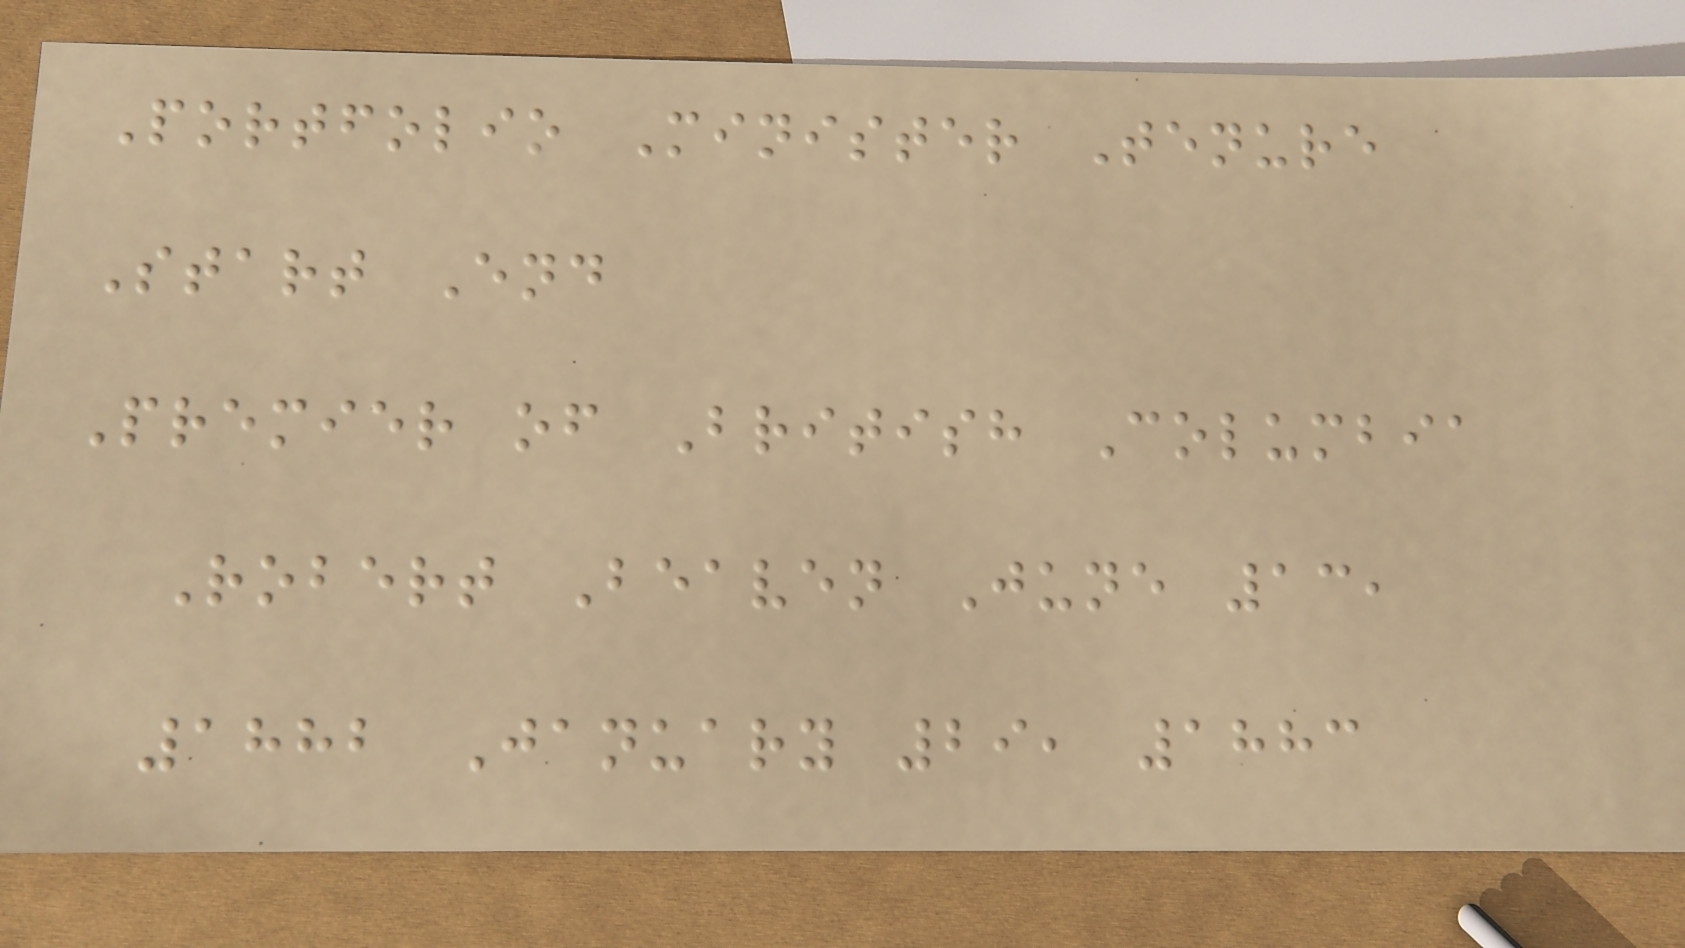Portfolio Minister Tenure
Start End
Premier of British Columbia
Robert Beaven June 13,
1882 January 29, 1883
